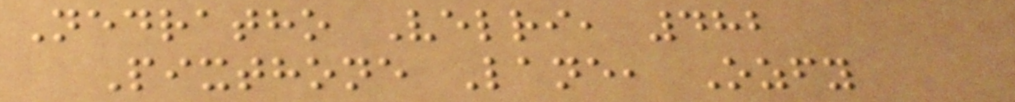Nedratho Velri, 482
Pixthone Lane, Ozfy
